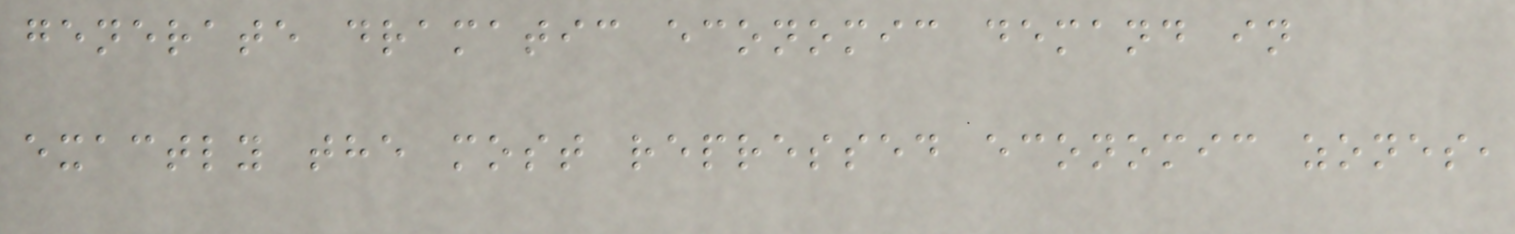generate dramatic economic demand in
exactly the most repressed economic zones,
